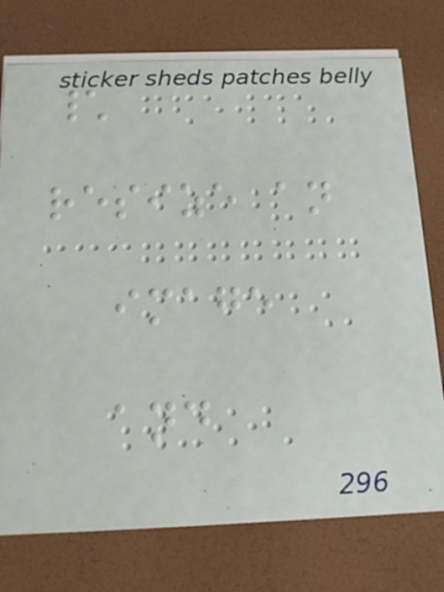\
resize an
image
and
